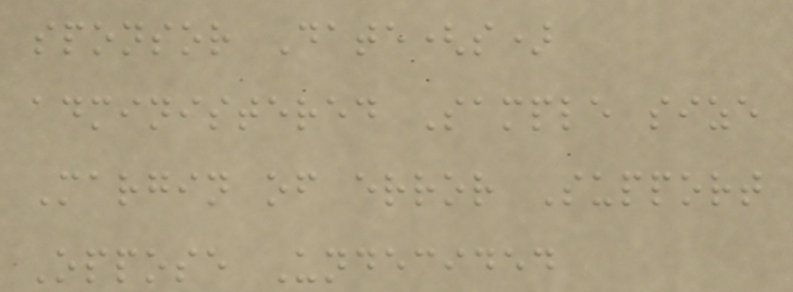sponsor Date(s)
administered Sample size
Margin of error Support
Oppose Undecided
